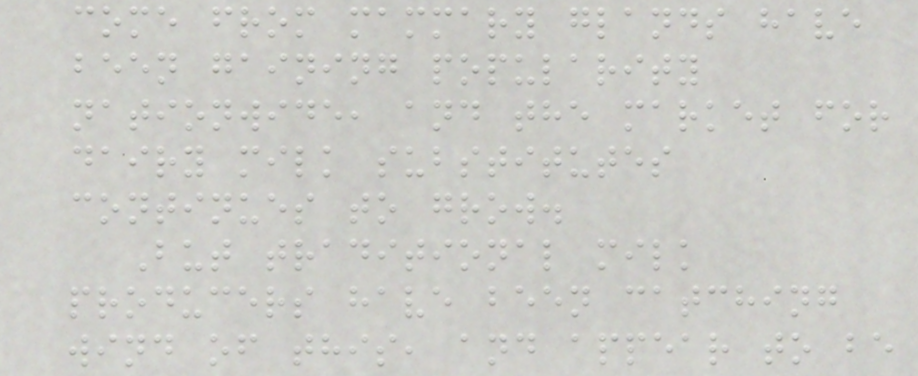come from mammary glands have
been gaining popularity
nationwide, and the market for
dairy milk substitutes
continues to grow.
But traditional milk
producers have been catching
wind of this, and appear to be
